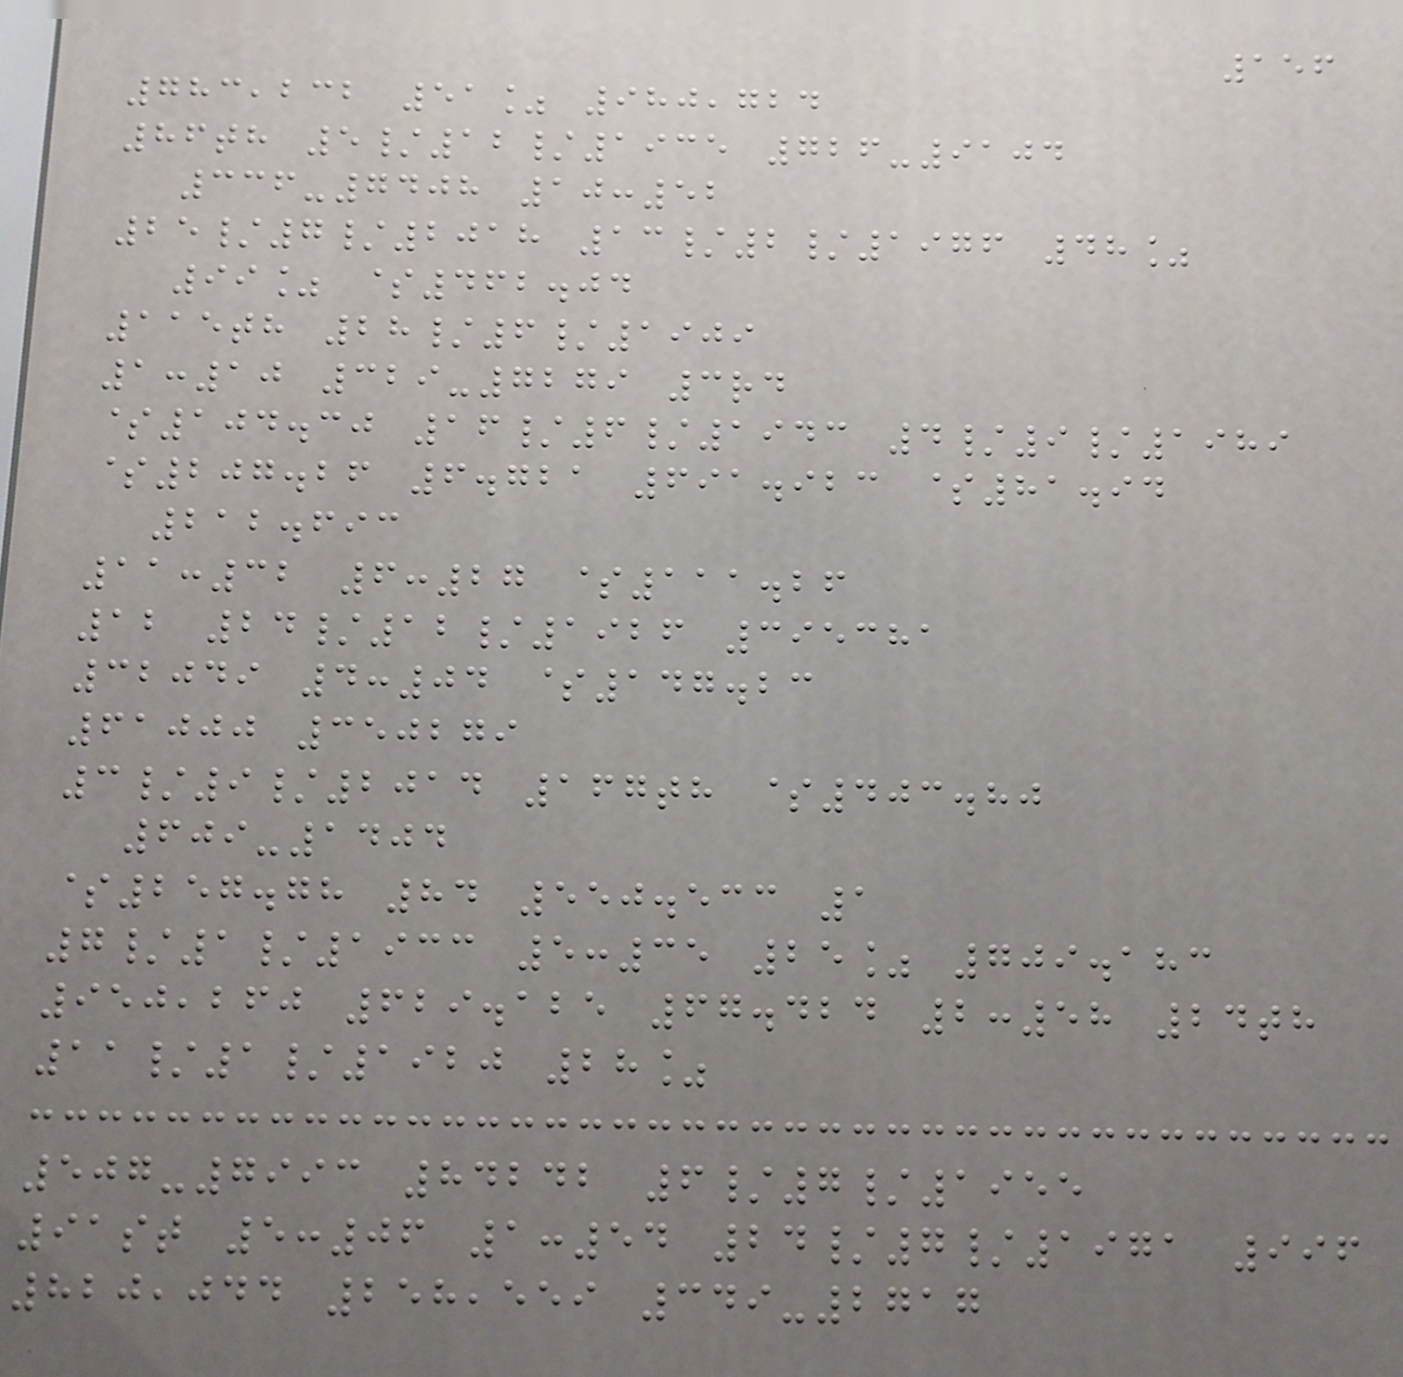156
783,232 51% 980,724
86th 5/12/1935 726-9104
336-7408 10:52
25/7/2018 13/2/1976 48%
99% $462.04
115th 28/6/1909
1:10 329-7279 3rd
$104.30 16/6/1943 4/9/1989
$207.26 6.721 691.923 $81.94
212.693
11:32 6:27 $111.26
12 24/12/1926 395381
32049 4:04 $147.23
61000 350279
3/9/2014 167th $403.80
609-1404
$257.78 84 550.533 1
7/1/1933 5:35 25% 709.183
950,260 629.125 67.424 2:58 24th
11/1/1920 28%
507-7993 84242 6/7/1955
91st 5:06 1:54 24/7/1971 996
820,044 258,559 349-2717
